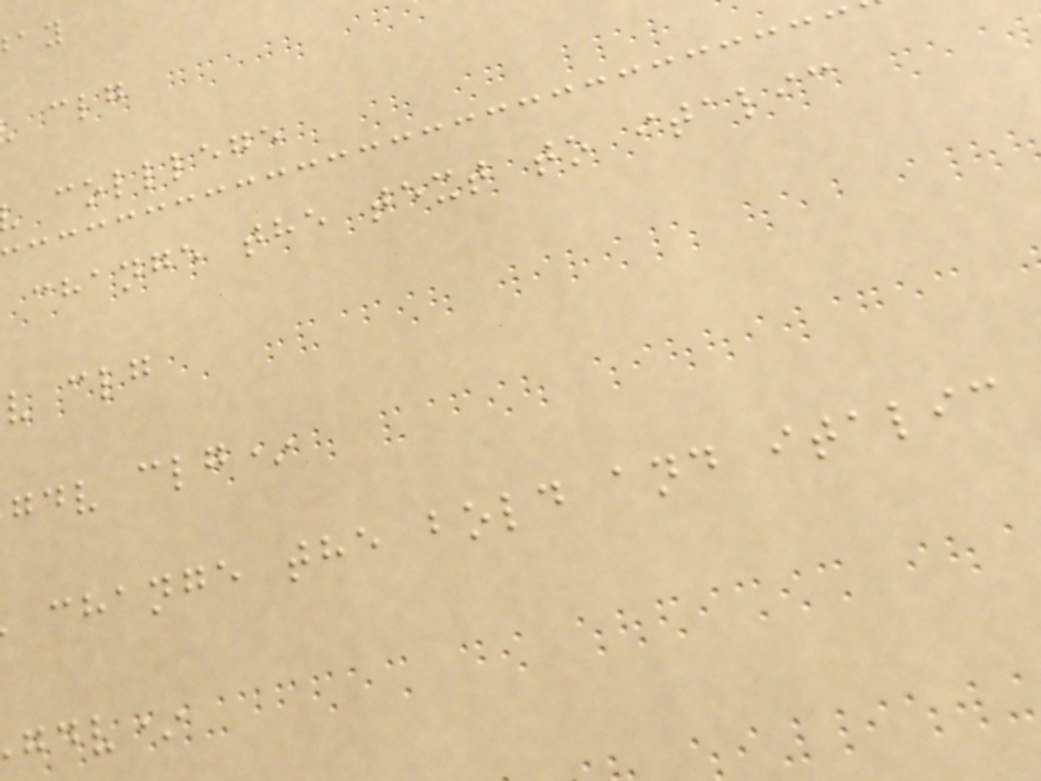colllege
change the text to italic
v clg
gdv clg*
change the bold and italic
gdv*
